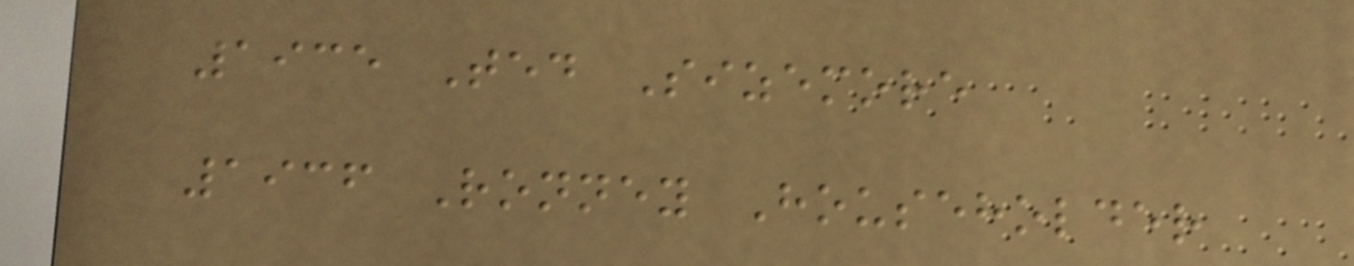1935 Ted Sizemore
1936 Ronney Householder
